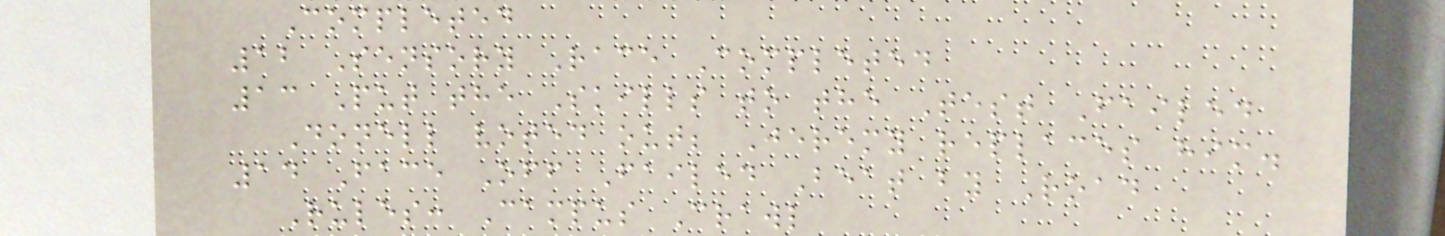Completed
12 Sensory Race Completed
13 Put the Skills to the Test Failed
Donell voted out; Jeremy replaces him.
14 Face Off Failed Beat by Road
Rules: Campus Crawl
